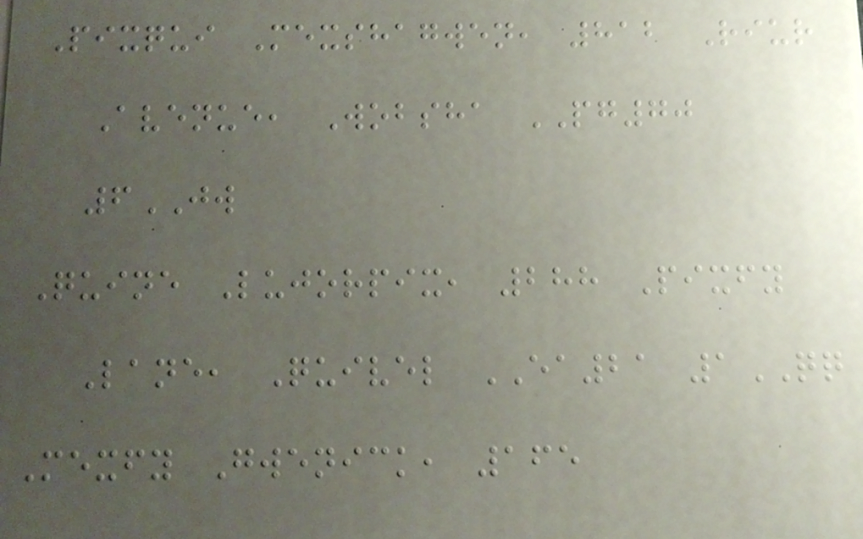Pixqui Mexshagwen, 812 Riur
Avenue, Wobsha PG70
6JW
Quine Lujorpix, 288 Pixfy
Lane, Quivel EA21 1QQ
Mexfy Gwenick, 165
